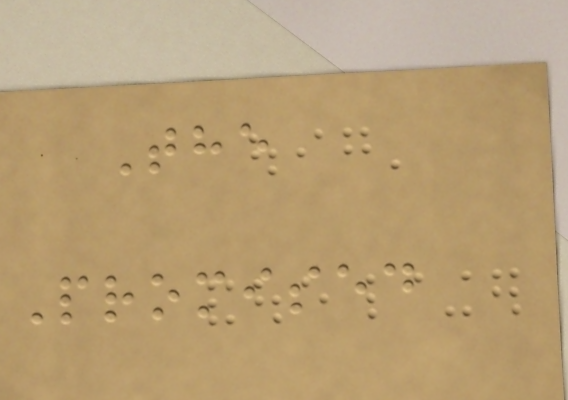The
Promised
